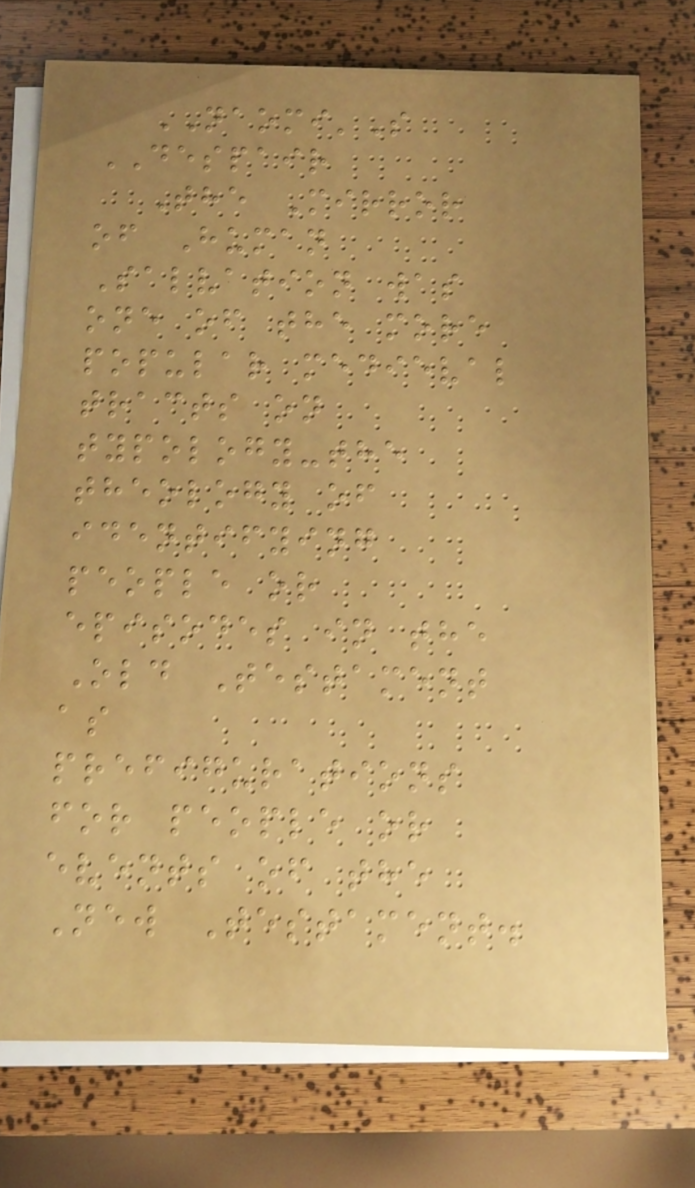NAOMI'S
DESPAIR
The Mirror
of Human
Salvation was
one of the more
popular medieval
tracts on
typology-the
theology of
identifying
people or
episodes in the
Old Testament
as
prefigurations
for people or
events of the
New Testament.
